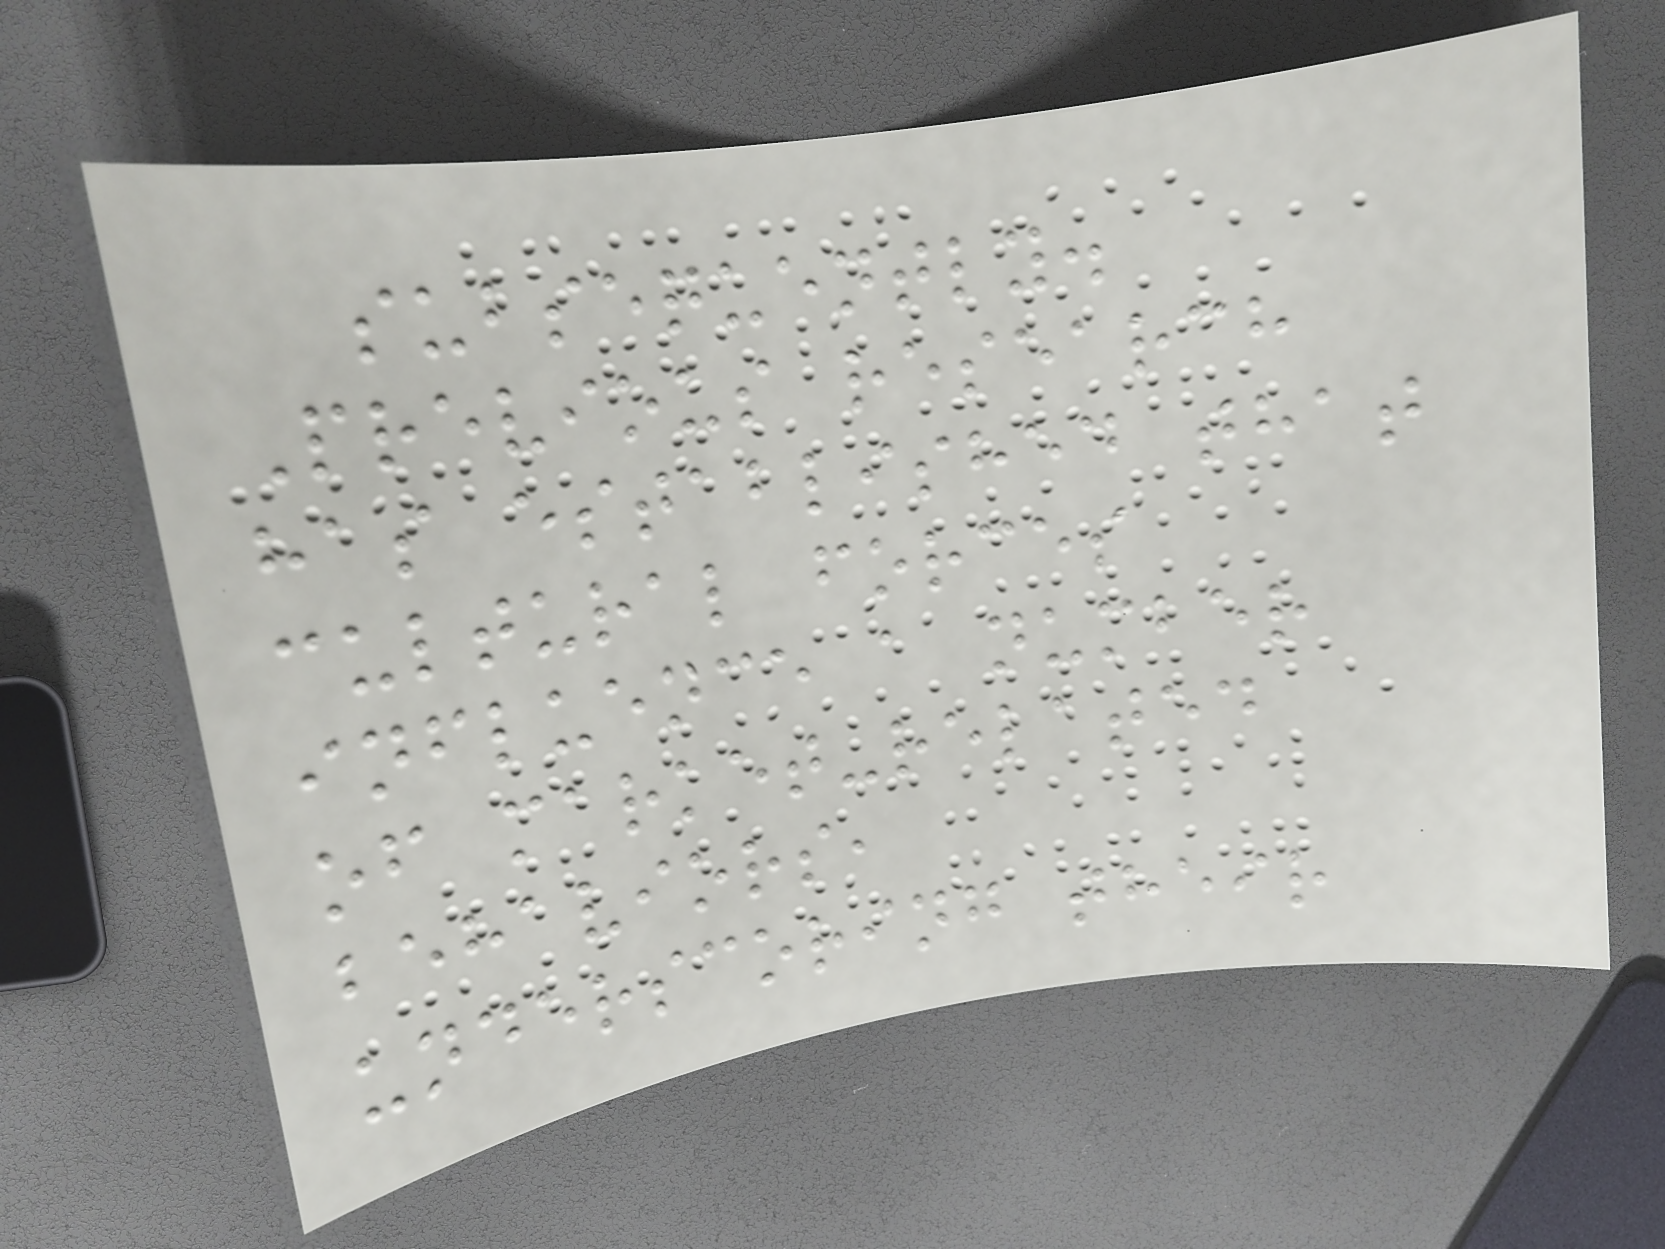subsequently.
Previous research
has established that
cultural forces
influence a number
of market-related
behaviors,
underscoring their
